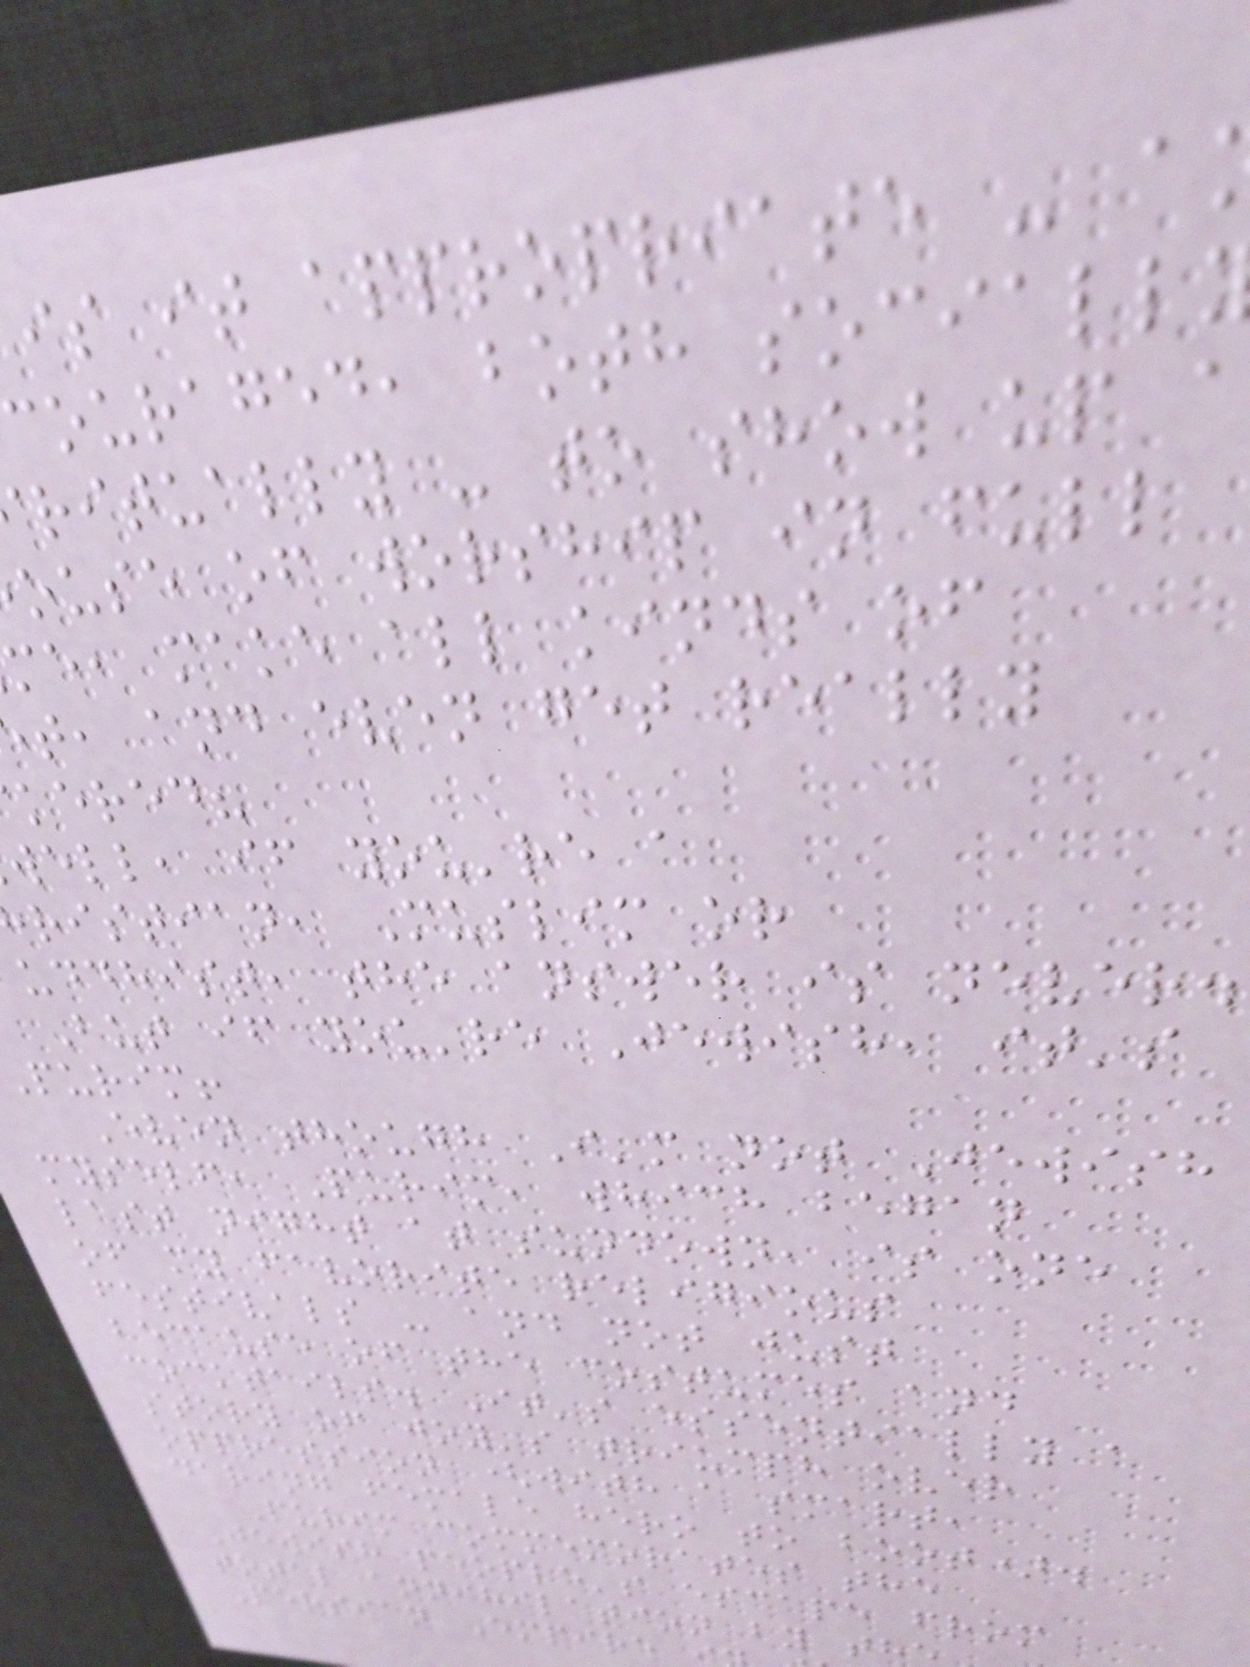is it appropriate - a
couraged, both sociall
ritually - to show up a
ouse of worship in full
me, make all kinds of
t, and even get really
kered?
well, if you're a
ristian, Muslim or
uddhist, the answer is never.
But if you're Jewish, it's
purim!
Even though I'm not Jewish
myself, Purim, which began
last night at sundown, is one
of my favorite religious
festivals - and not just
because of the costumes and
cocktails. It's essentially a
story of joy's triumph over
oppression (with a smart,
daring female hero to boot).
Purim commemorates the
Jewish people's escape from
total annihilation by th
Persian Empire
